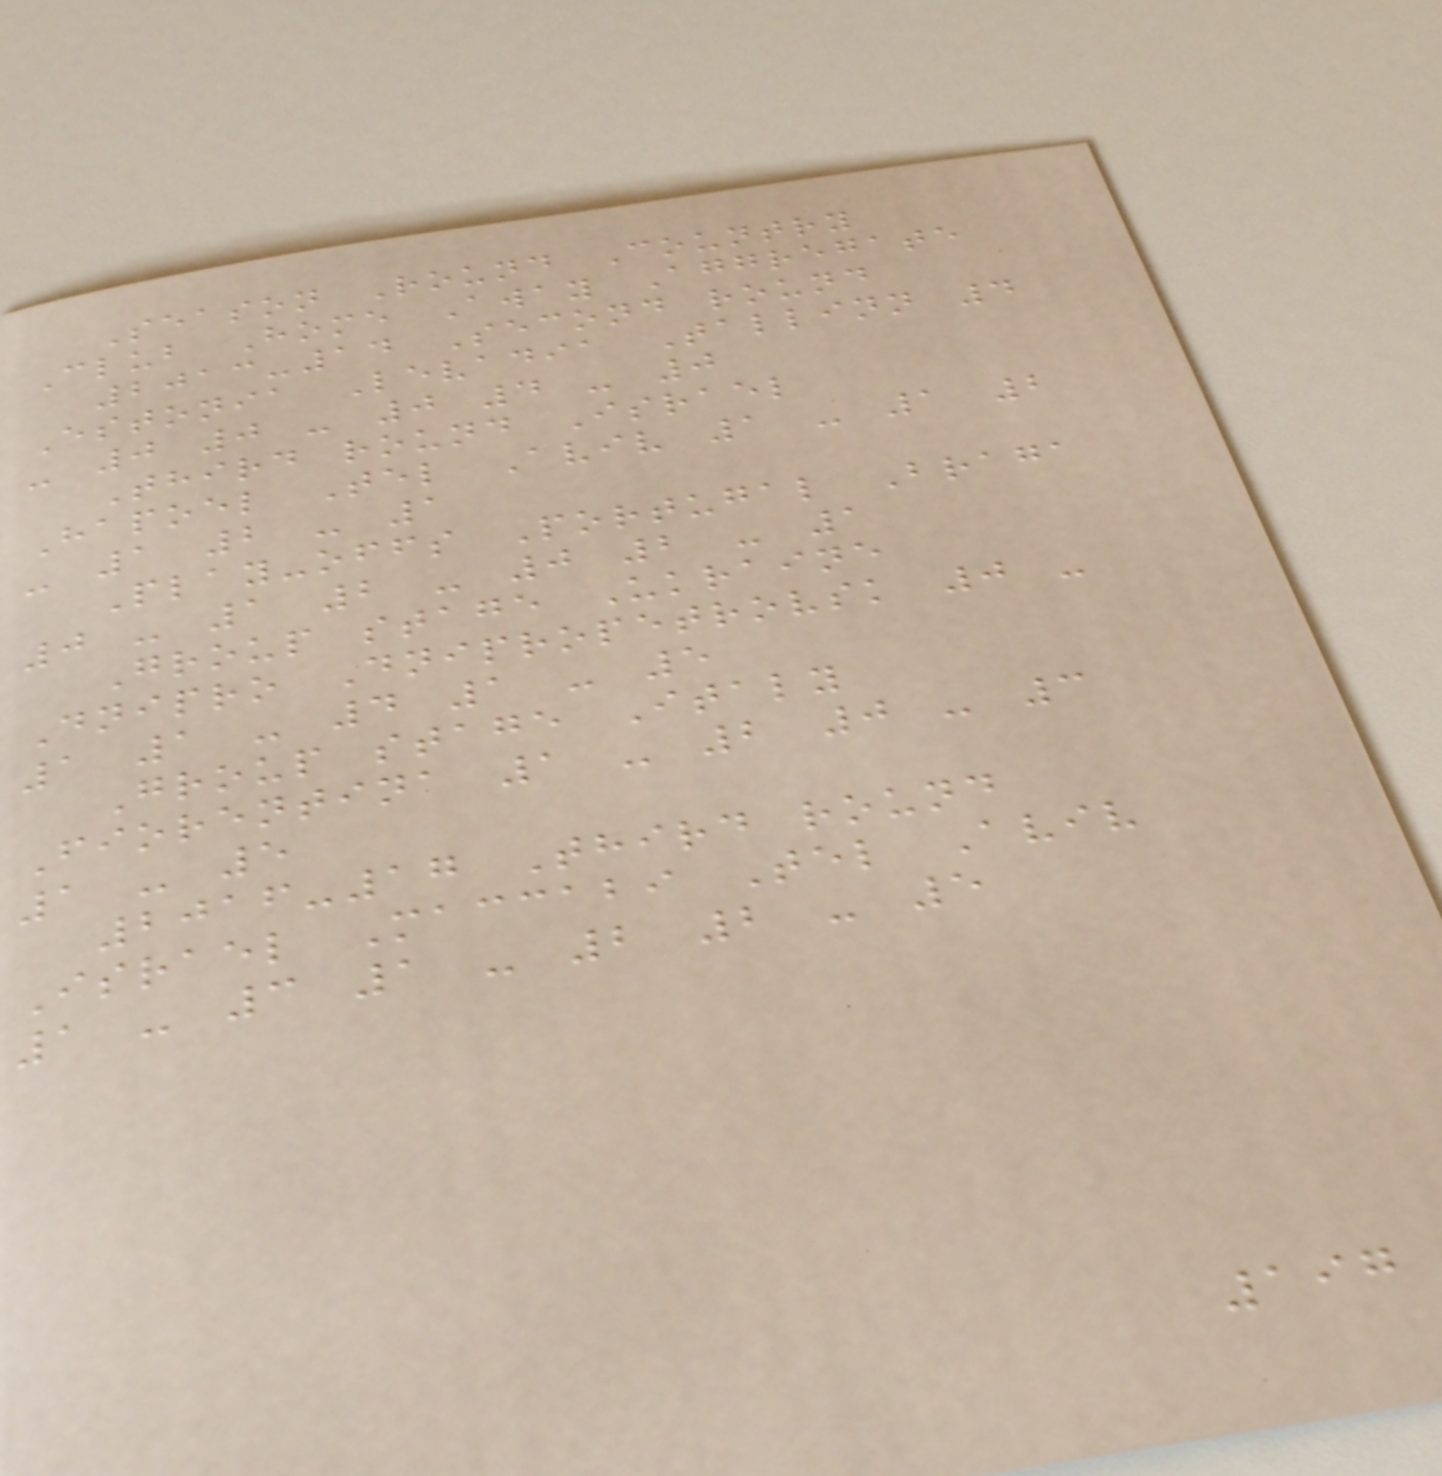Season Round Country
Club Home Away Aggregate
2013-14 Second round
Estonia Levadia Tallinn 4
- 0 0 - 0 4 - 0
Third round Israel
Hapoel Tel Aviv 1 - 1 2
- 1 2 - 1
Play-offs Portugal Braga
0 - 1 2 - 0 2 - 1
Group stage Ukraine
Dnipro Dnipropetrovsk 0 -
1 1 - 4 1 - 5
Group stage Italy
Fiorentina 1 - 2 0 - 3
1 - 5
2016-17 Third round
Israel Maccabi Tel Aviv
1 - 3 1 - 2 2 - 5
197
